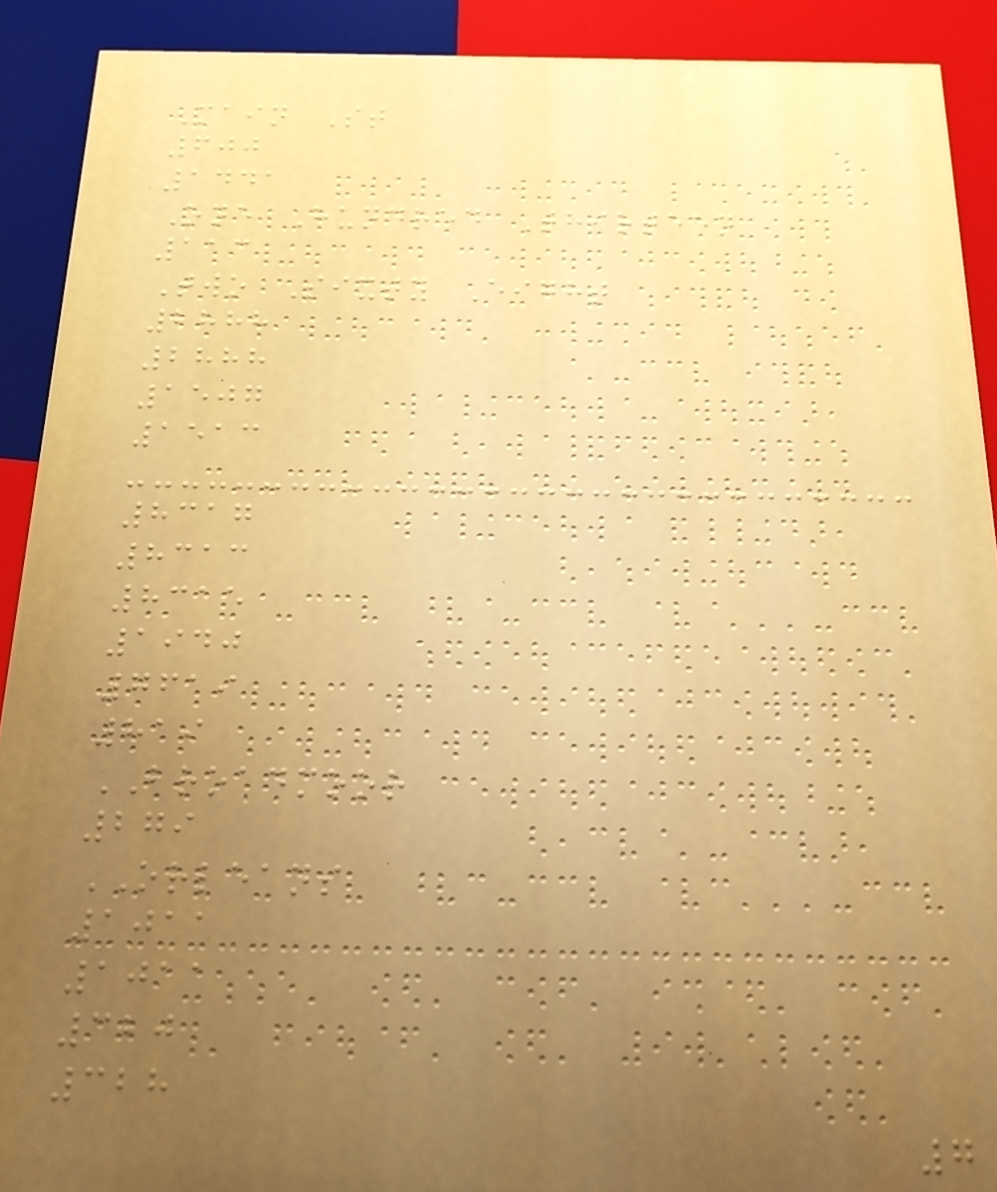Main St
600
1441
One Hundred Thirteen
113
Two Sixty Eight
2888
2888
1507
1513
8317
8313
8315
1940
7619
819
BROADMOOR
279
ORLEANS
1011
1011
320
328
7
